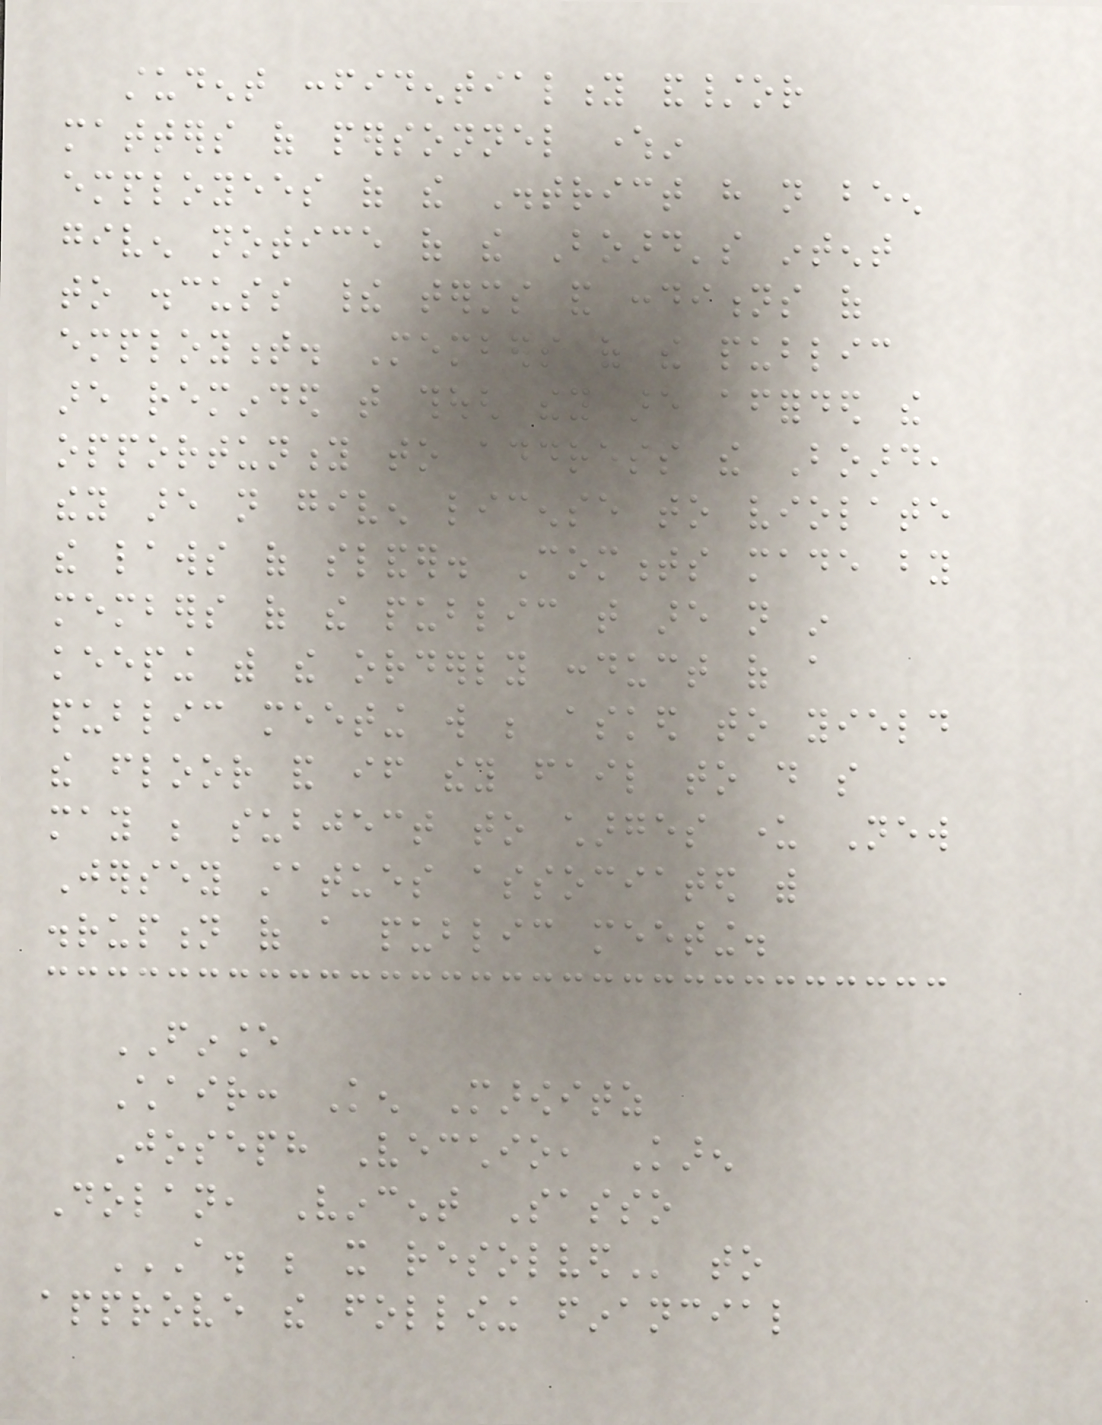student confidentiality and/or
matters of personnel wherein
employees of the District have not been
given notice of the Board's intent
to discuss their terms and conditions of
employment. Members of the public
are reminded that though they are afforded the
opportunity to address the Board,
they are not given license to violate
the laws of slander. Comments made by
members of the public that are not in
keeping with the orderly conduct of a
public meeting will be asked to yield
the floor and if they fail to do so
may be subject to charges under New
Jersey statues associated with
disruption of a public meeting.
FINANCE
Chair: Ken Marowitz
Joseph Vecchio, Karen
Dolan, Vincent Sasso
A. BE IT RESOLVED to
approve the following financial
